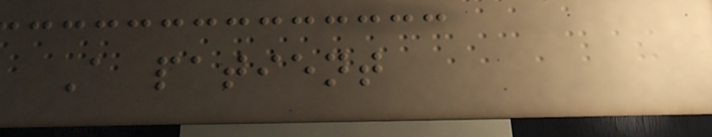A patient
